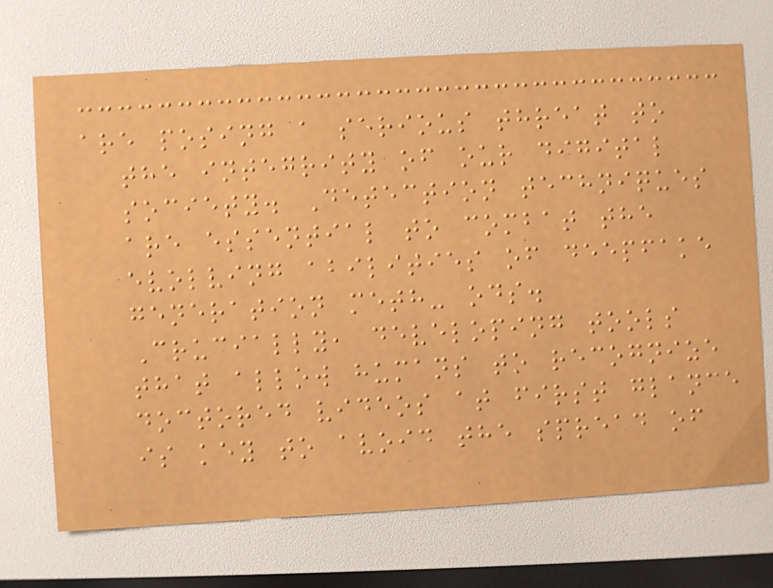are posing a serious threat to
the integrity of our digital
society. Detection techniques
are essential to combat the
evolving abilities of deepfake
generation meth- ods.
Crucially, developing tools
that allow humans to recognize
doctored videos at first glance
is key to avoid the spread of
